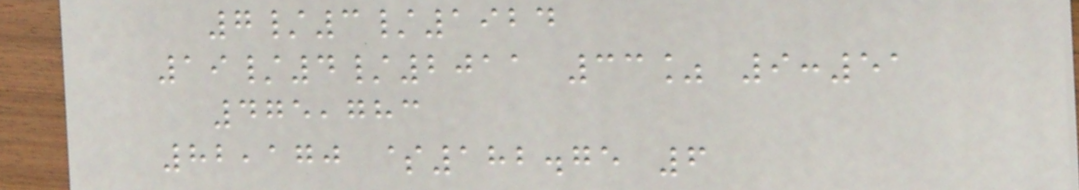7/3/1924
19/4/2011 33% 9:51
475,783
82,170 $182.75 6
